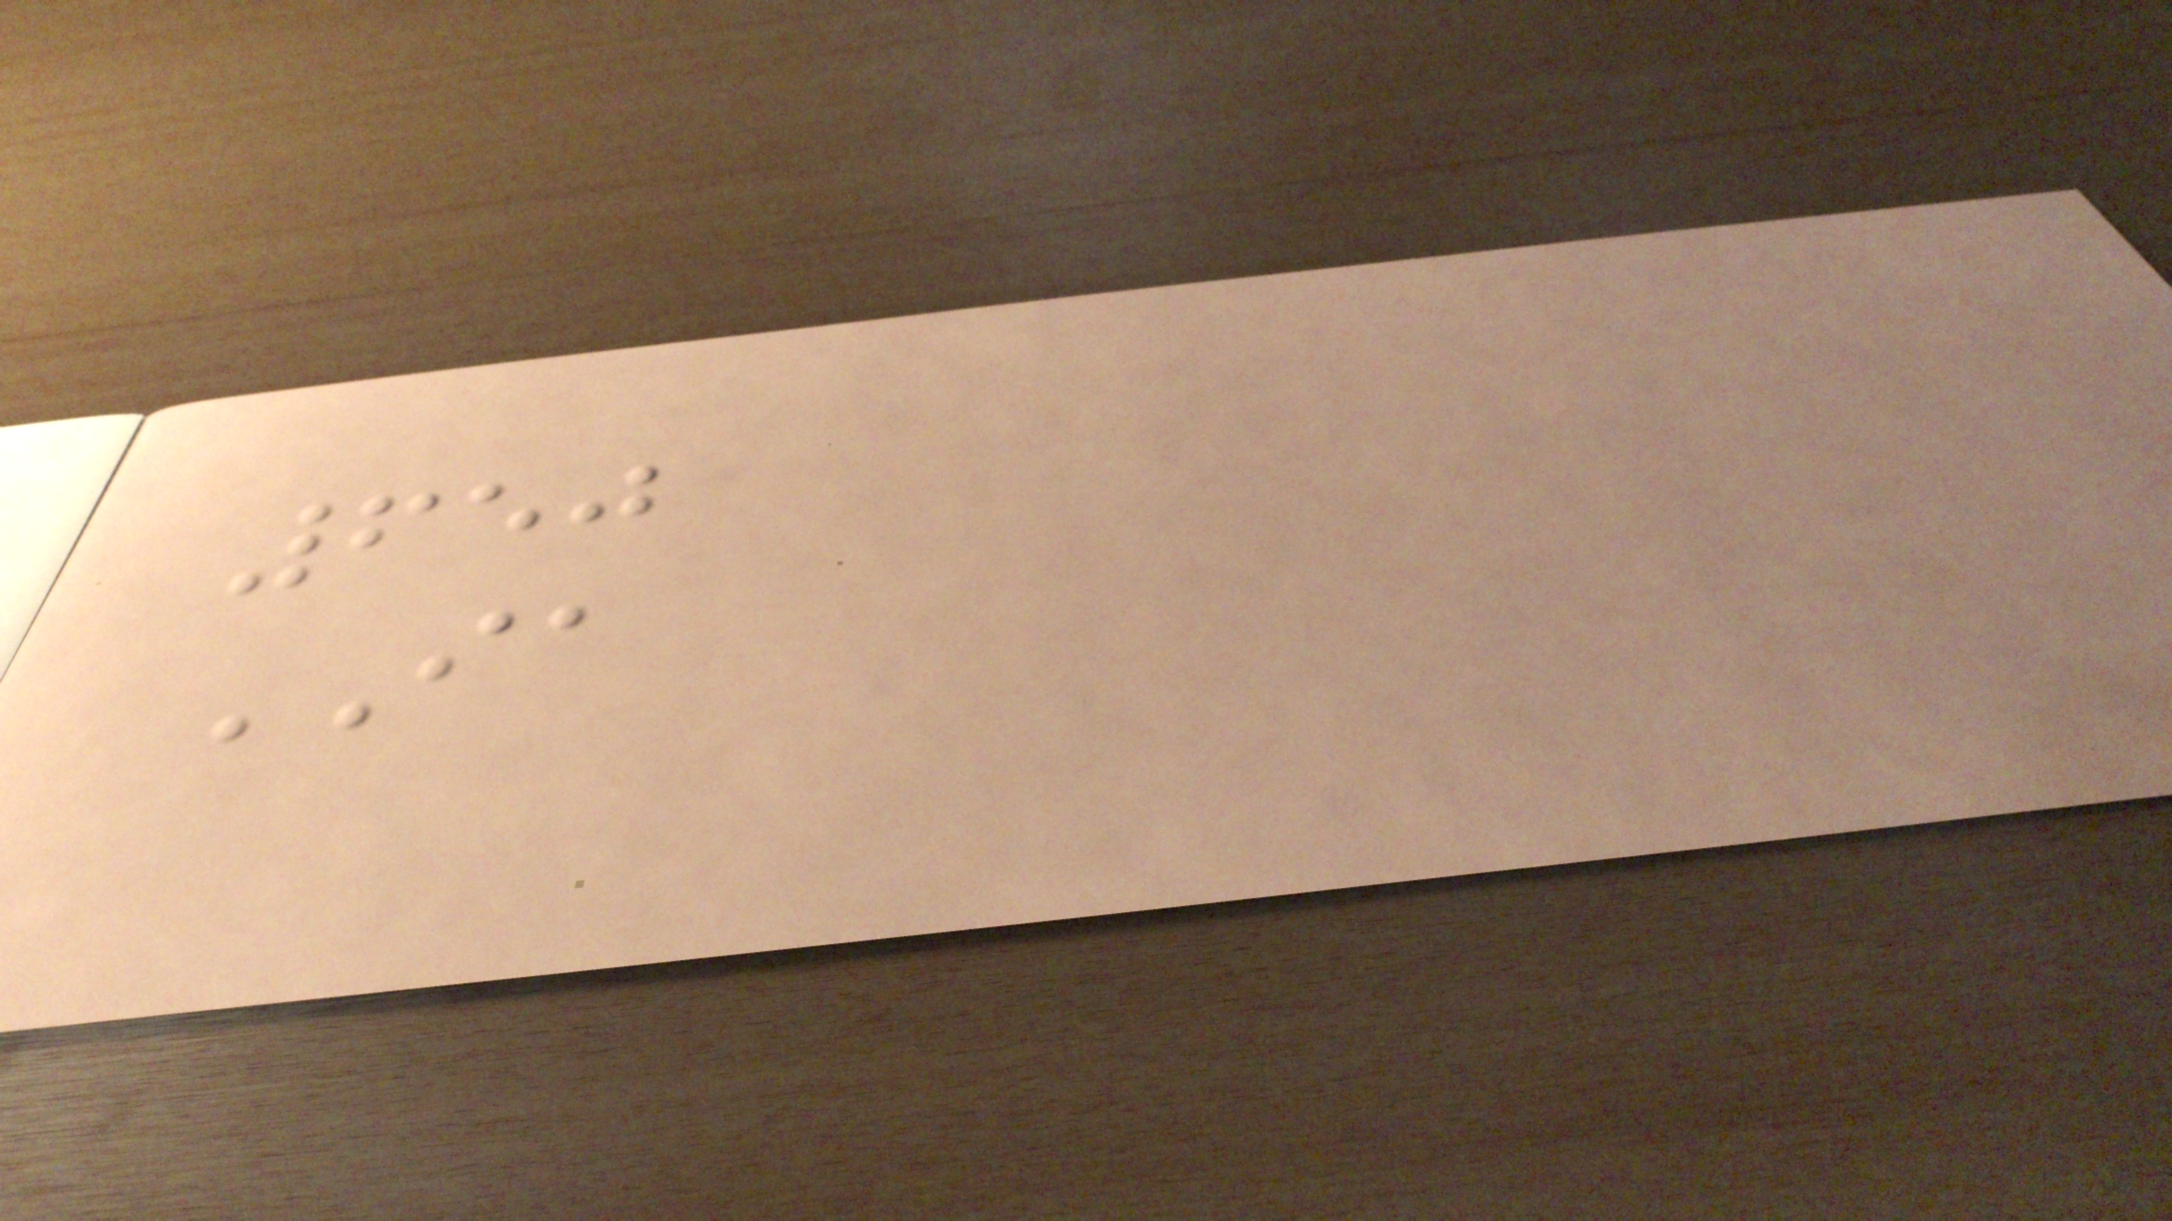650
IA
